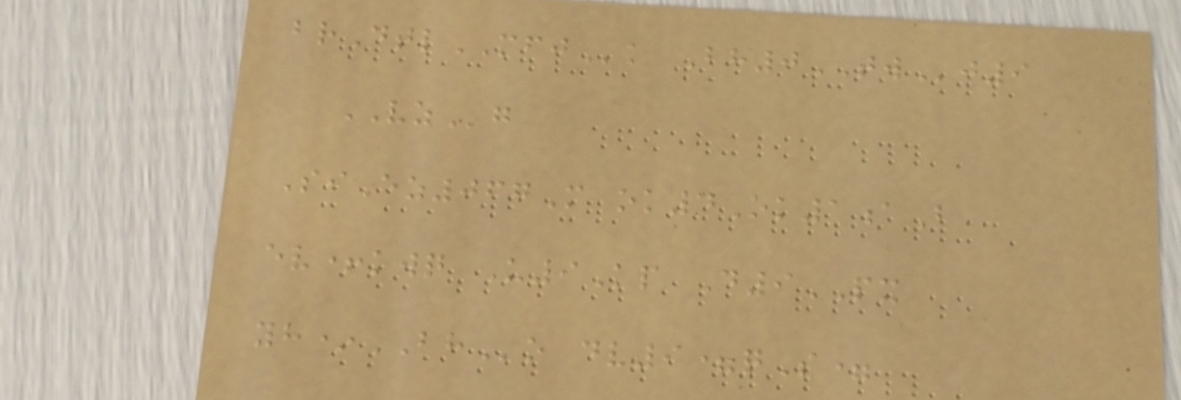brDtlMFJk Bh0TWj9
VZg
SiEz067M ok4Ok1aB
ev+kwq U9Kp D9PX
yh*BHo dv9=qS=
